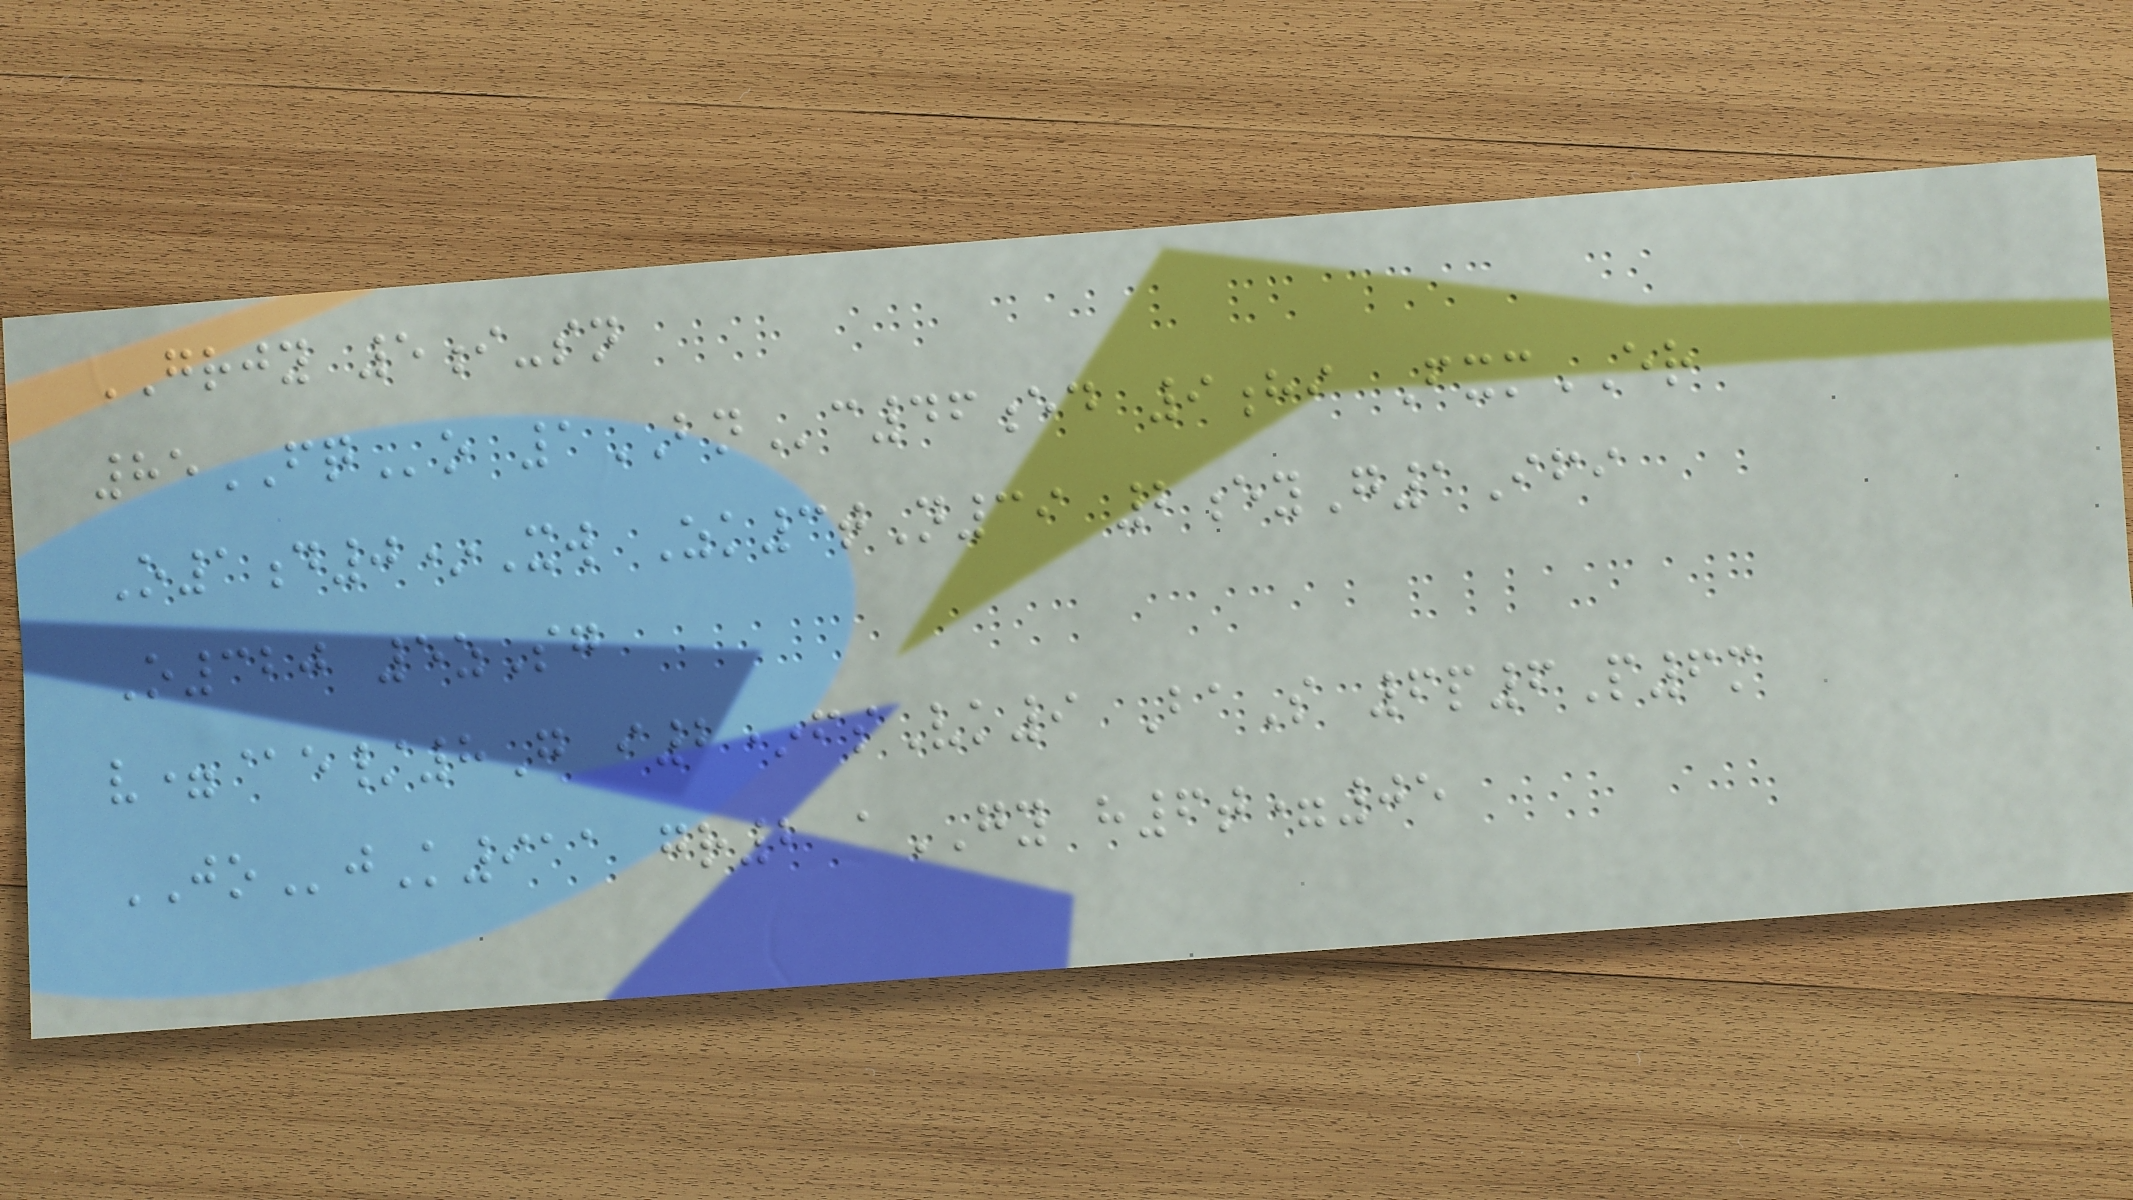GRJY 5i-sn
85FQo 1BNc46ed 9hi FxmER
O1d0*Xw Zk3tN39 2eyG1Ifi
O320 5zSg
v=@e/8G i2*fsVk9 BaS 6p6P6m
JOjK911 gr2 aGY h6t=05
